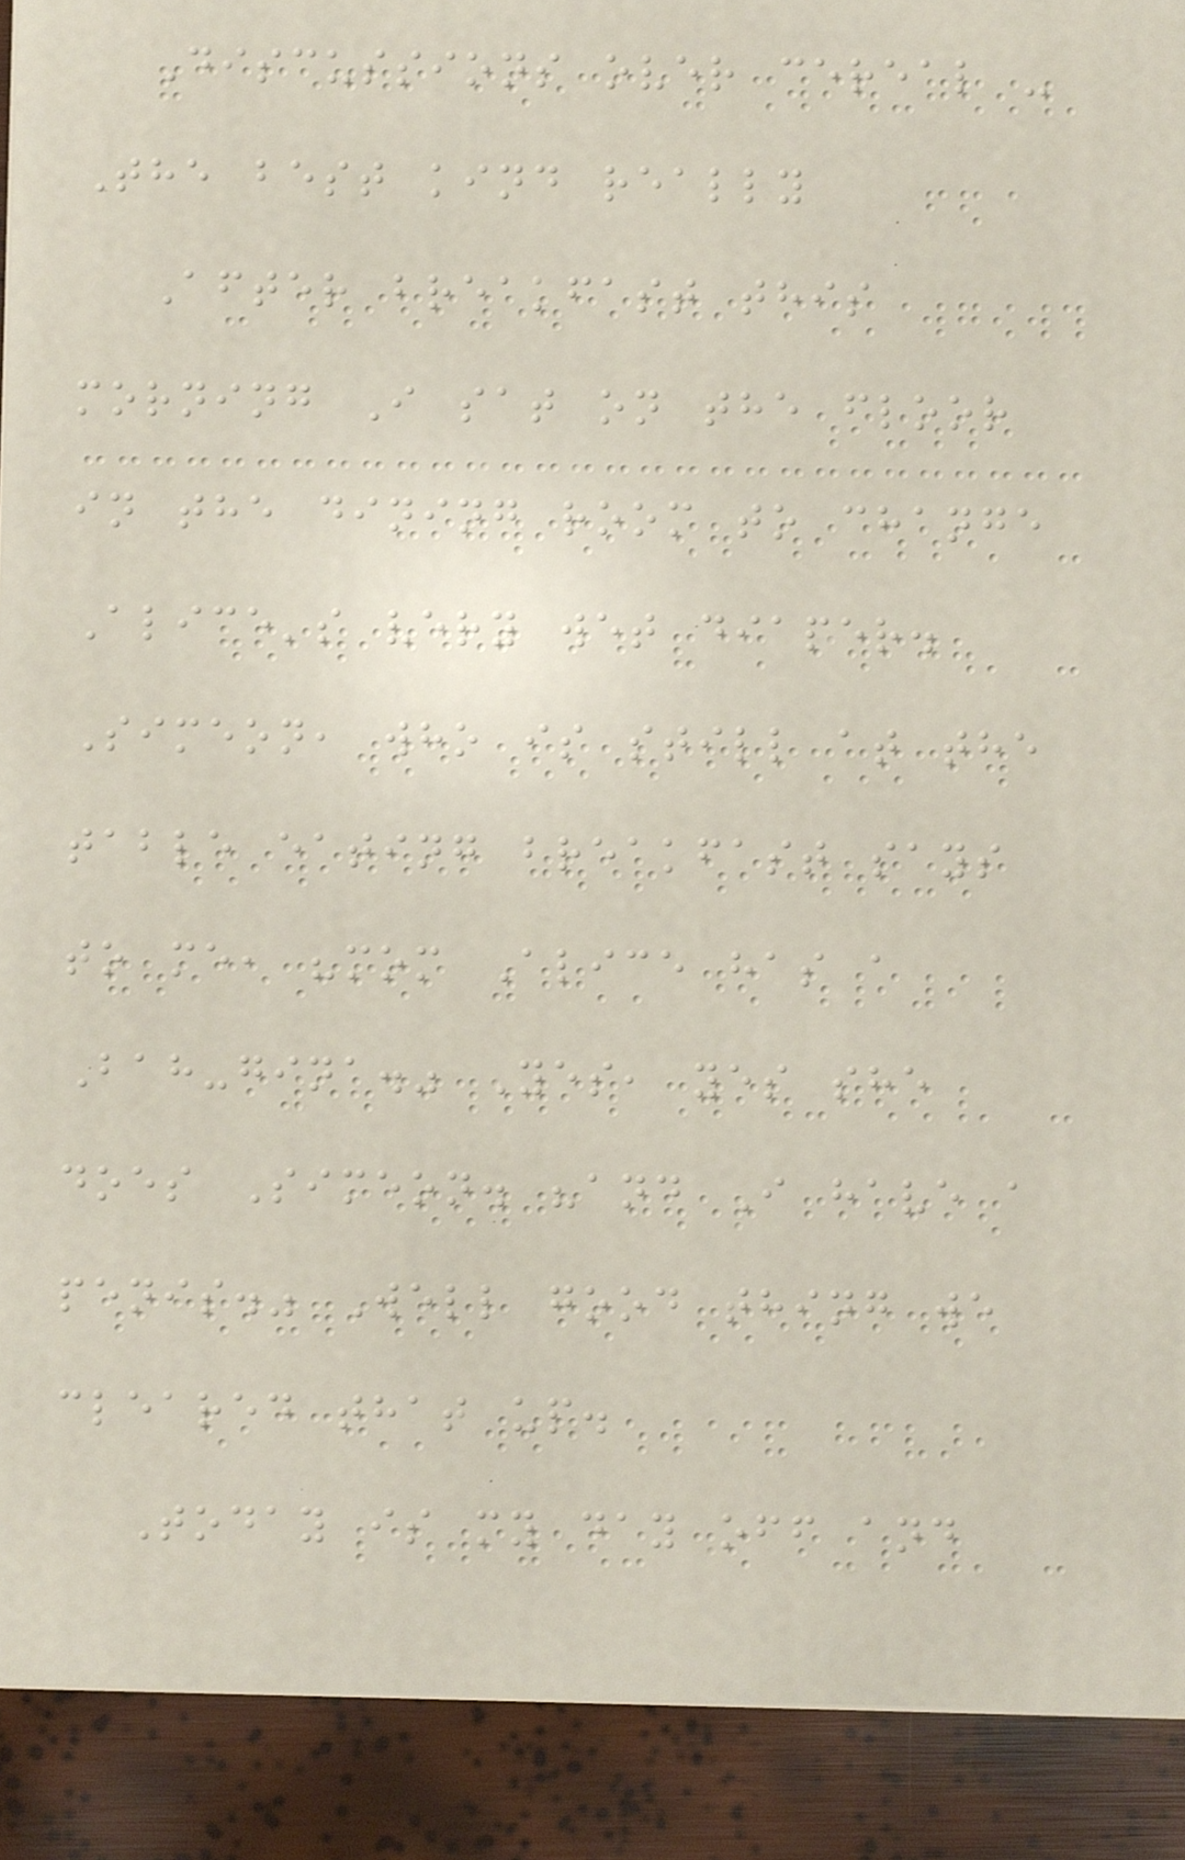Discussions over cereal -
The best kind really
After breakfast this
morning I sat on the floor
in the dining room to change
Alice's very wet diaper.
Simeon, who is still at the
table eating breakfast says
to me, "mom Alice has a
Bah-gina." Yes, yes she
does Simeon. "and I have a
penis." Well good thing we
cleared that up.
Today is my day off and
